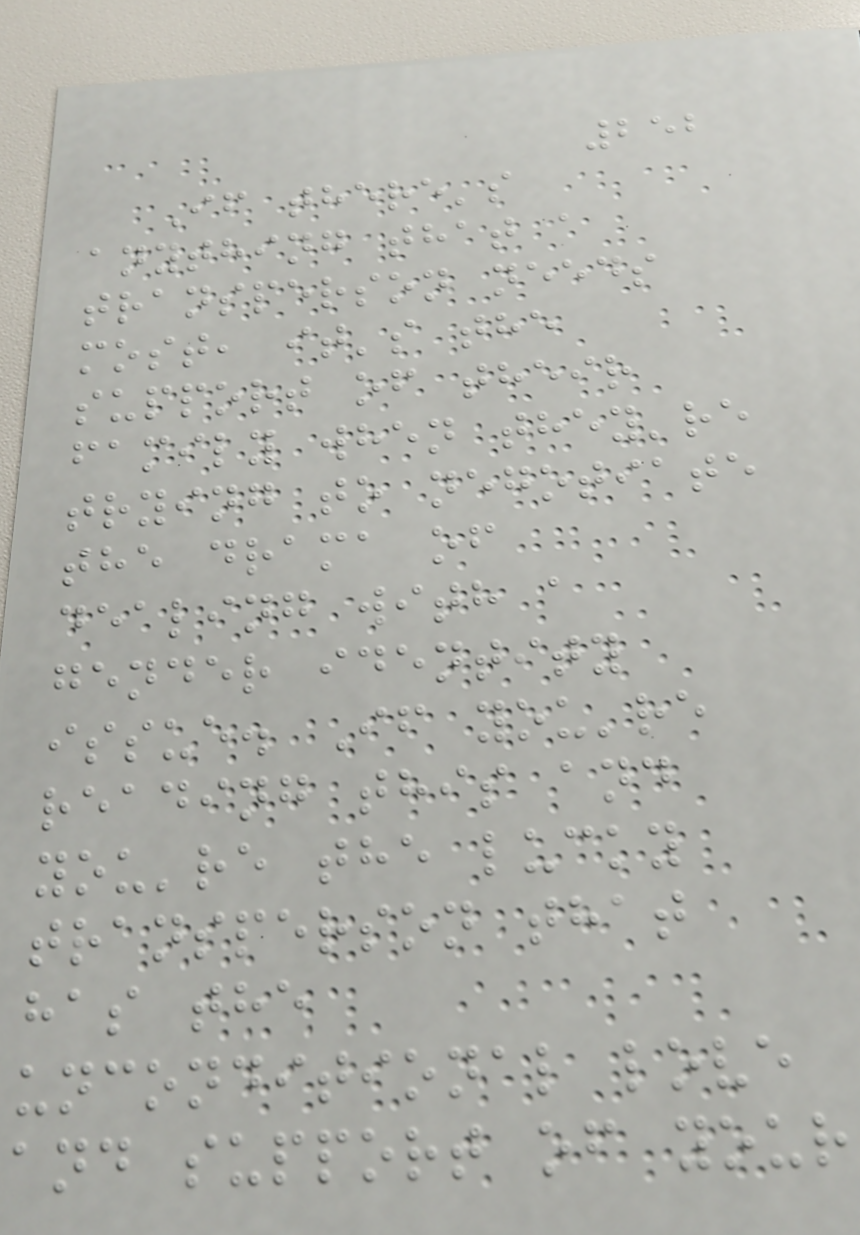252
If there's
anything that a
transperson needs
most, it's the
support of their
family when they're
trying to negotiate
the drama of
dealing with a
gender identity
issue. If you're
reading this and
you're the lucky
transperson that
has the
unconditional love
and support of your
